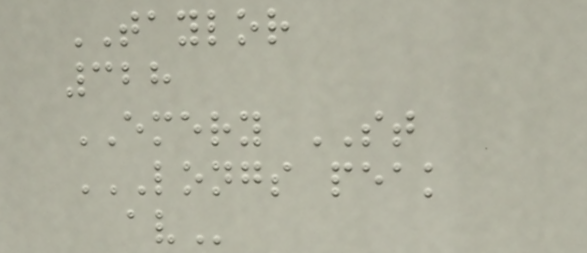TAYLOR
328
EMERY ST
LONGS PEAK
AV
